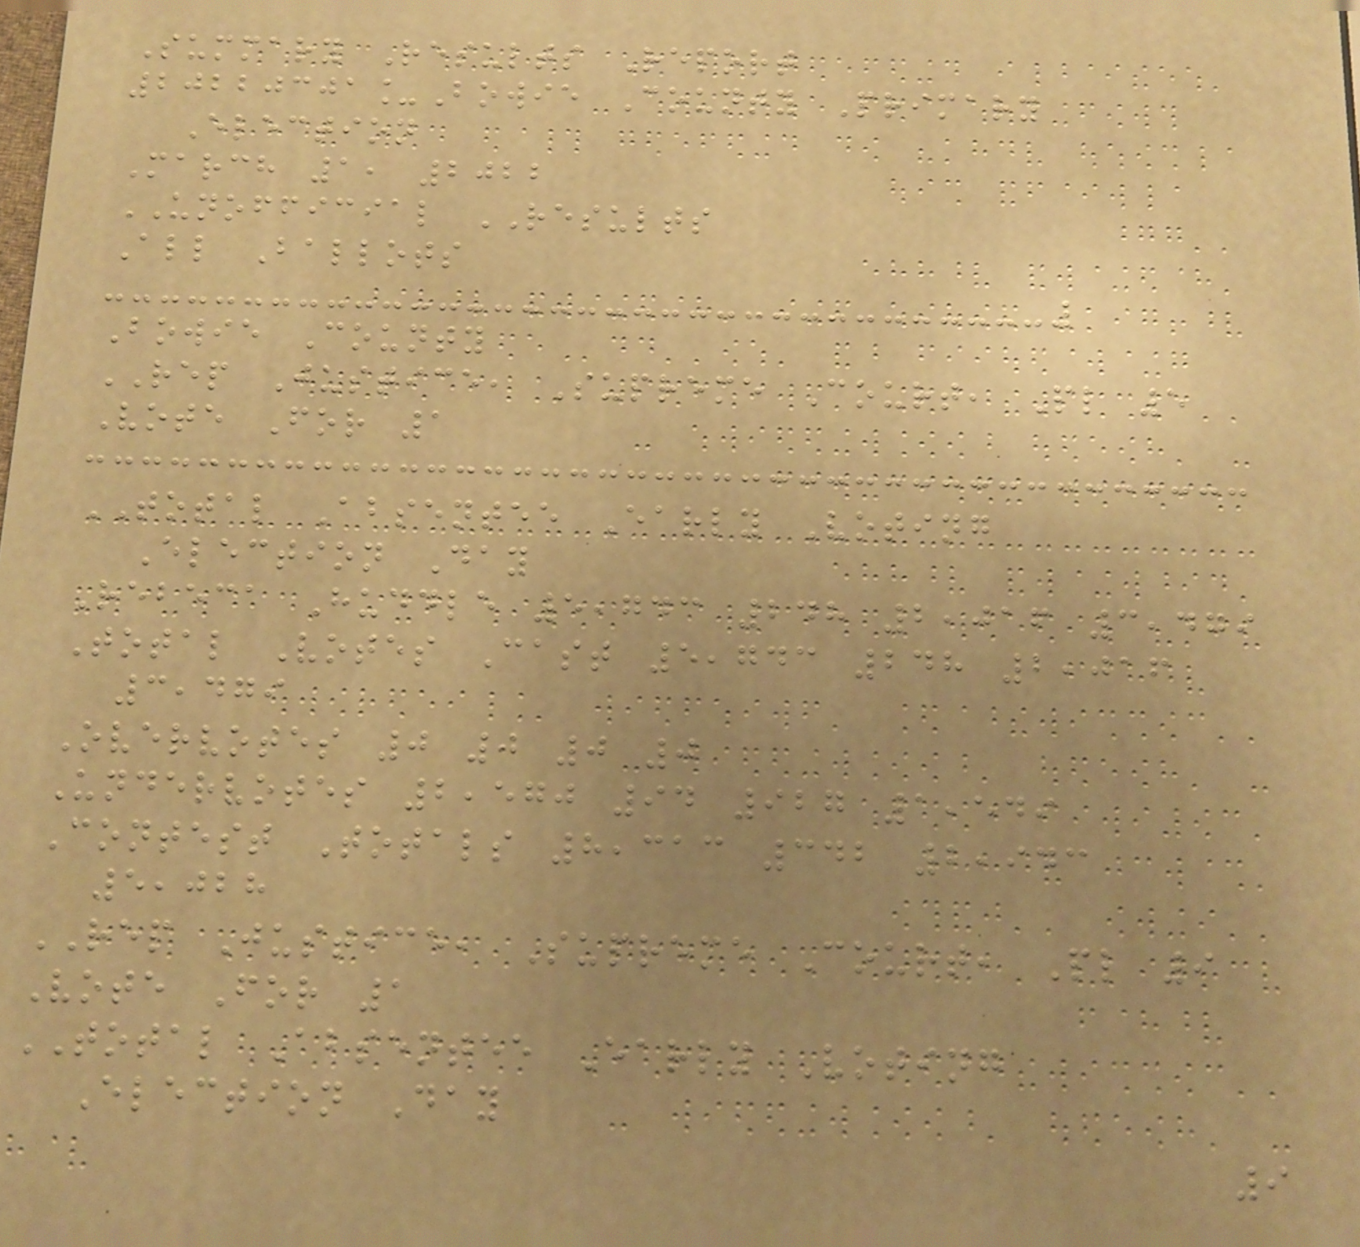Summary Results Report
20220301_Bowie County Primary
Election
March 1, 2022
UNOFFICIAL RESULTS
All Ballots
Bowie County
REP Justice, Supreme Court, Pl 5
Vote For 1
TOTAL Absentee Early Voting
Election Day
Rebeca Huddle 5,743 248 2,016 3,479
Total Votes Cast 5,743 248 2,016
3,479
Overvotes 0 0 0 0
Undervotes 2,570 94 927 1,549
Contest Totals 8,313 342 2,943
5,028
REP Justice, Supreme Court, Pl 9
Vote For 1
TOTAL Absentee Early Voting
Election Day
9
